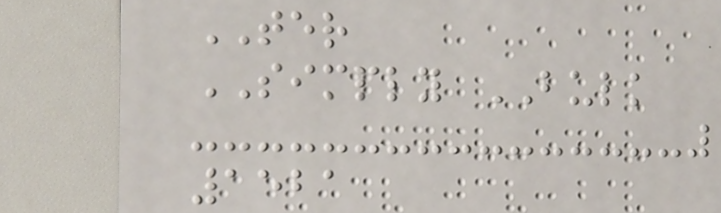TER
SIMPLY BULK
1521
